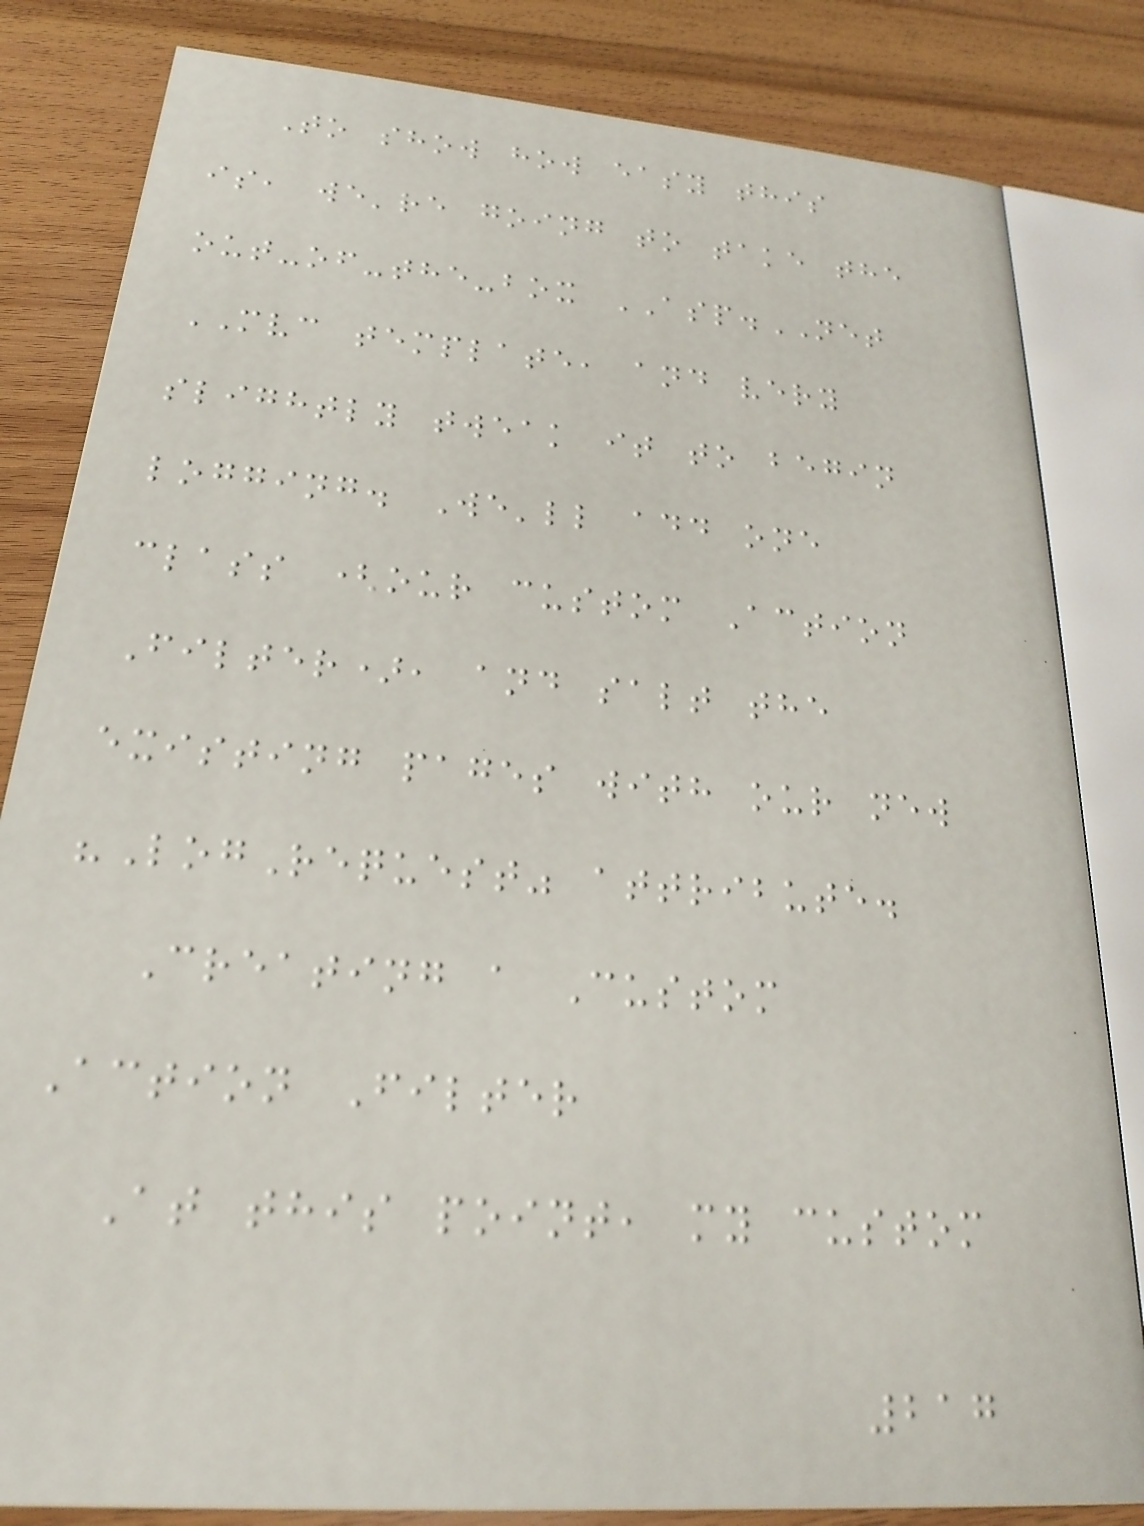To show how easy this
is, we're going to take the
out-of-the-box ASP.NET
MVC template, and very
slightly tweak it to begin
logging. We'll add one
class (our custom Action
Filter), and salt the
existing pages with our new
"LogRequest" attribute.
Creating a Custom
Action Filter
At this point, my custom
217
